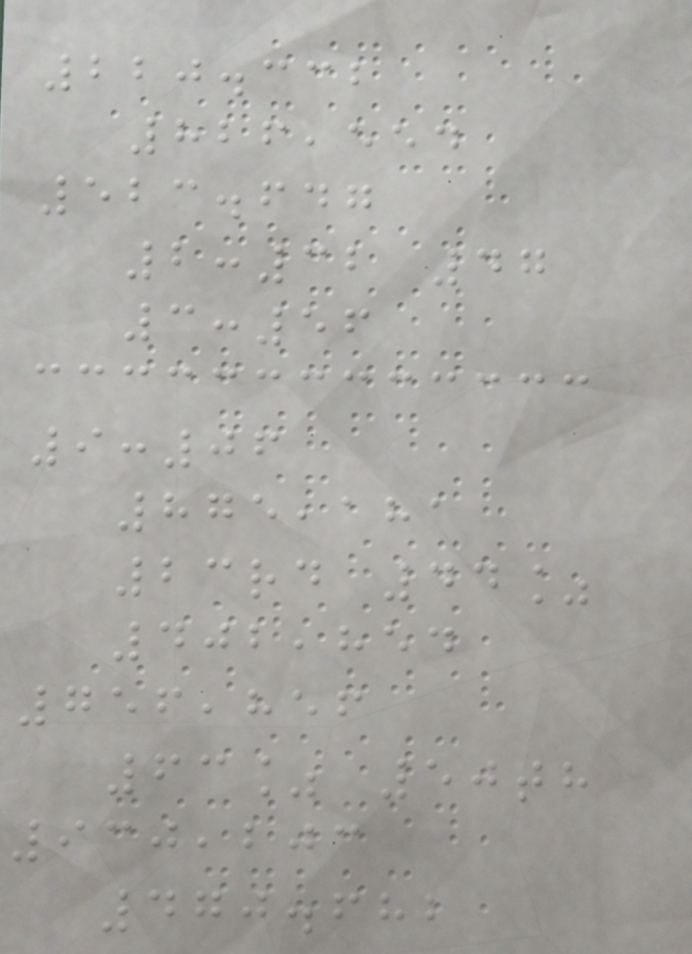220.332
826,554
523.647
2:32 47
3:56
9:06
875,181
23rd 44%
402,854
756,856
63% 50th
930,203
470.682
